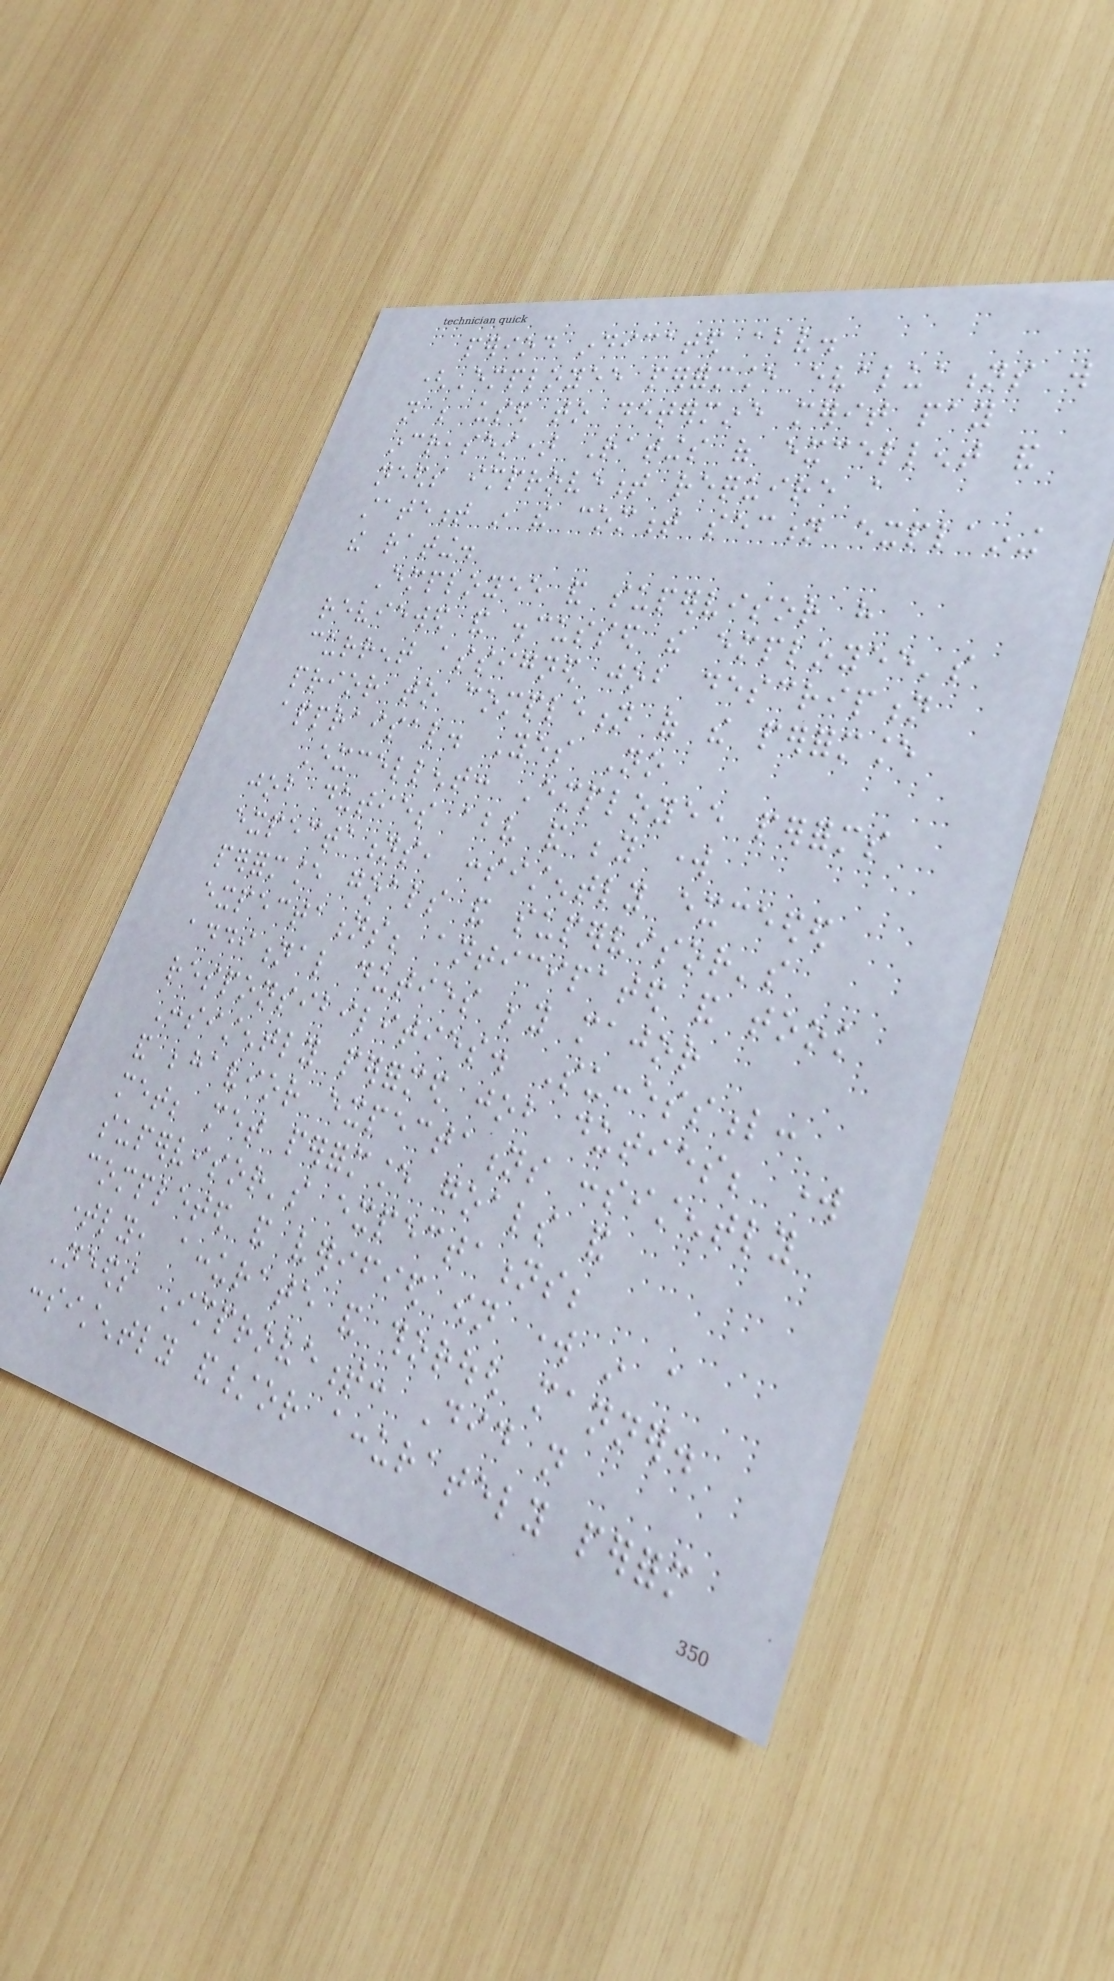period indicated above.
(Employee performance evaluations will
not be used to determine merit pay
increases) Ratings of excellent and
needs improvement require a
statement in the comment section explaining
the rating.
Employee and supervisor have
reviewed and discussed the employee's
current assigned job description
prior to completion of the performance
appraisal. Yes No
Excellent: Employee performs
job duties above and beyond work
expectations, consistently exceeded
performance goals and supervisor's
expectations; anticipated and took
additional duties beyond major
responsibilities. Successful:
Consistently performed job duties; work
and behavior expectations consistently
met; met performance goals and
supervisor's expectations;
completed and verified own work in a
timely, accurate and thorough manner.
Needs Improvement: Did not
consistently and/or accurately perform
